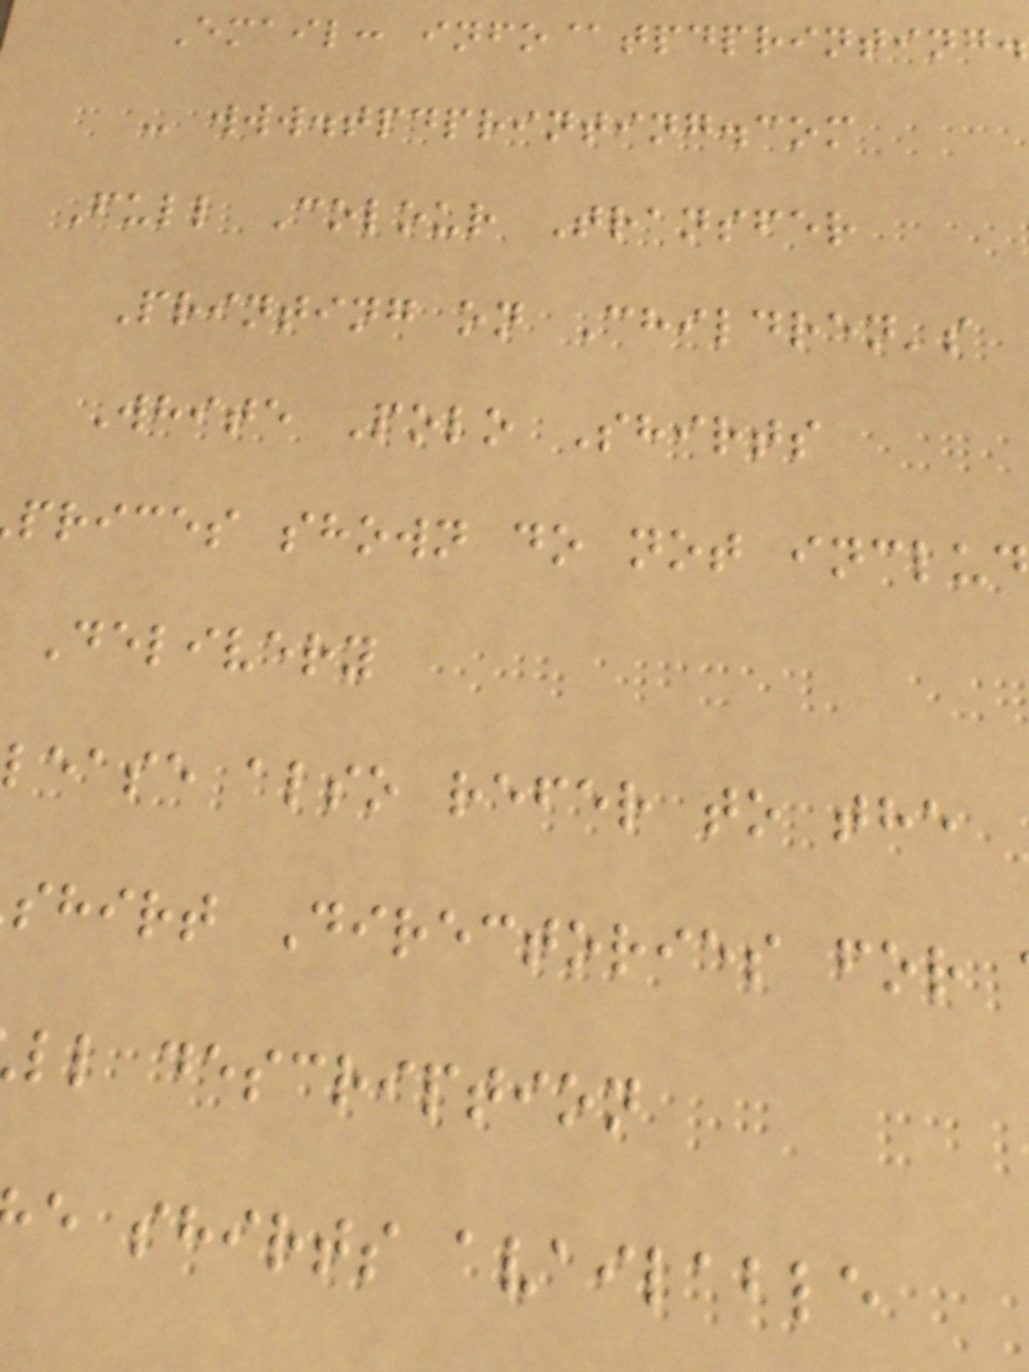Email: info@tpdprinting.
- www.tpdprinting.com
Full Colour Transfer
Printing on Children's
White Polo Shirts
prices shown do not includ
Delivery
lease also refer to the
shirt Directories for
ll description
e shirts available
